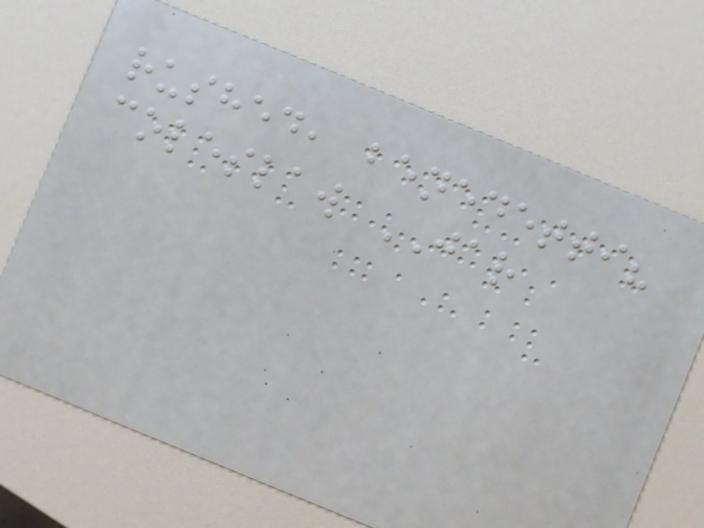rushed, benedetti?
coleslaw JAR
